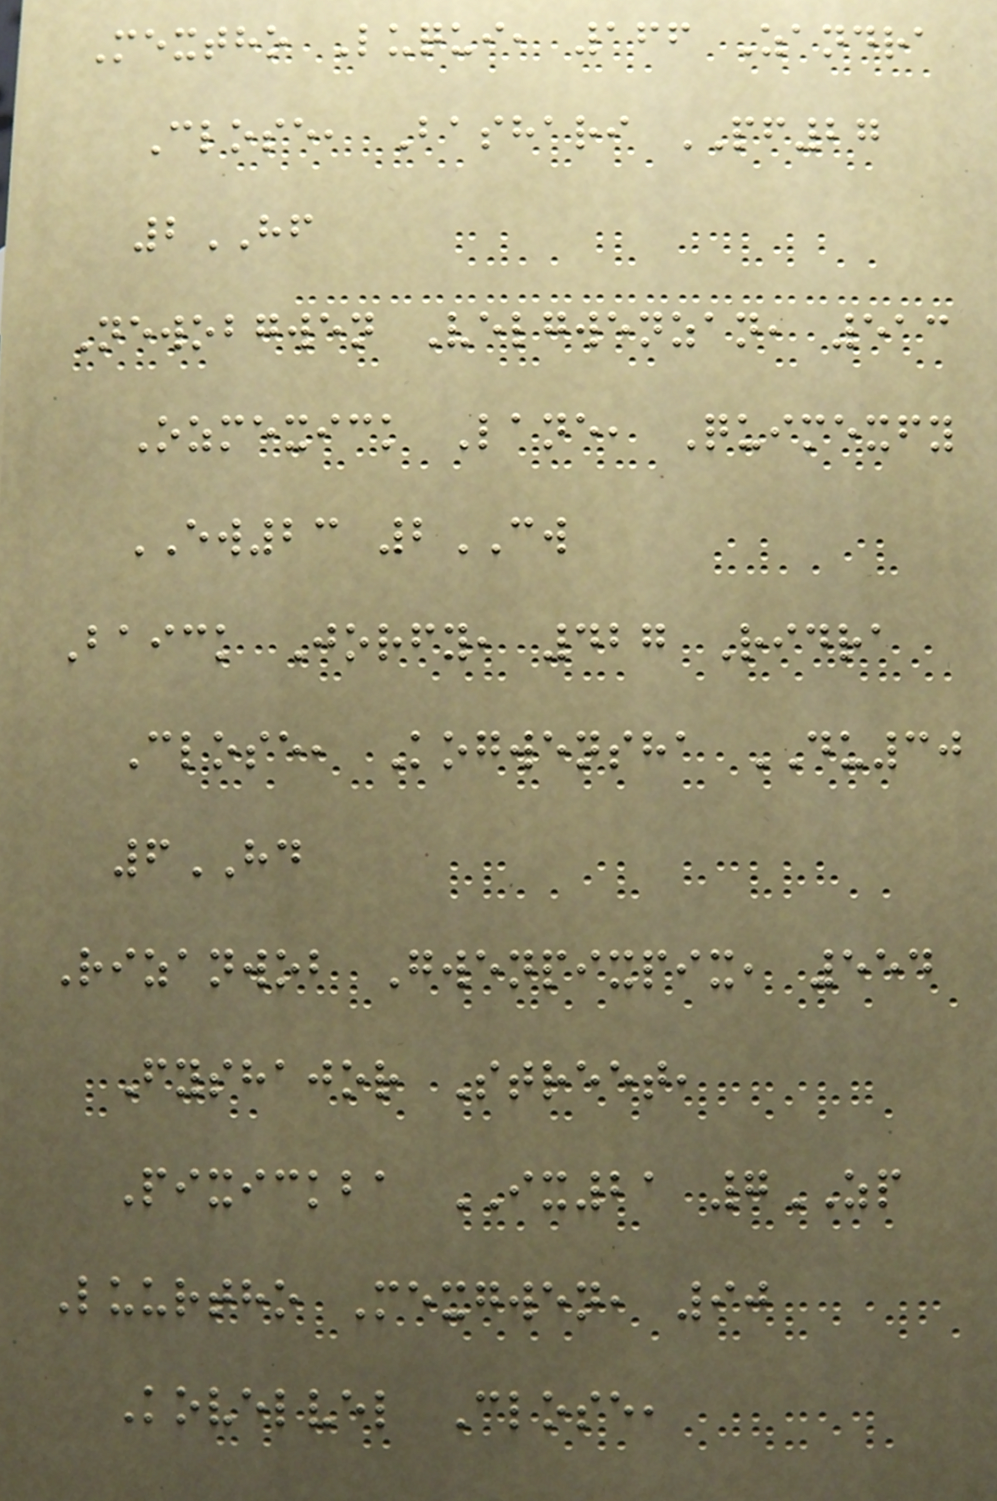Mextho Luqui, 166 Zandra
Close, Bashari PF27
2HF
Newobgwen Velgwenzan, 513
Ozmexick Lane, Quimexfy
EW23 2CW
Baick Jorfy, 427 Ridra
Close, Kogwensha DU30
6HD
Rizanwob Gwenpixpix, 554
Fyshajor Street,
Pixickba IX21 7ZP
Luurtho Mexgwen, 90
Kovelvel Close,
